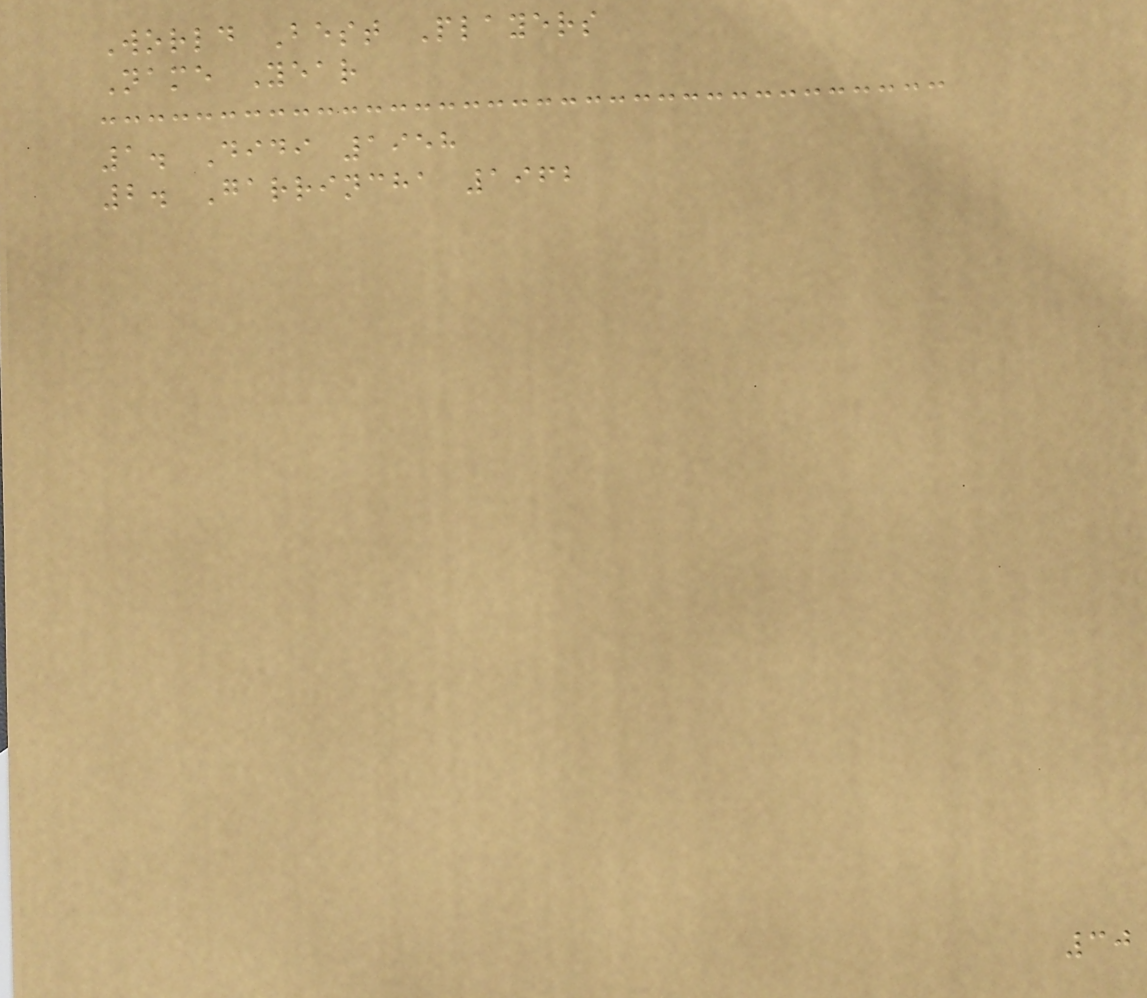World Best Players
Name Year
1. Didi 1958
2. Garrincha 1962
30
